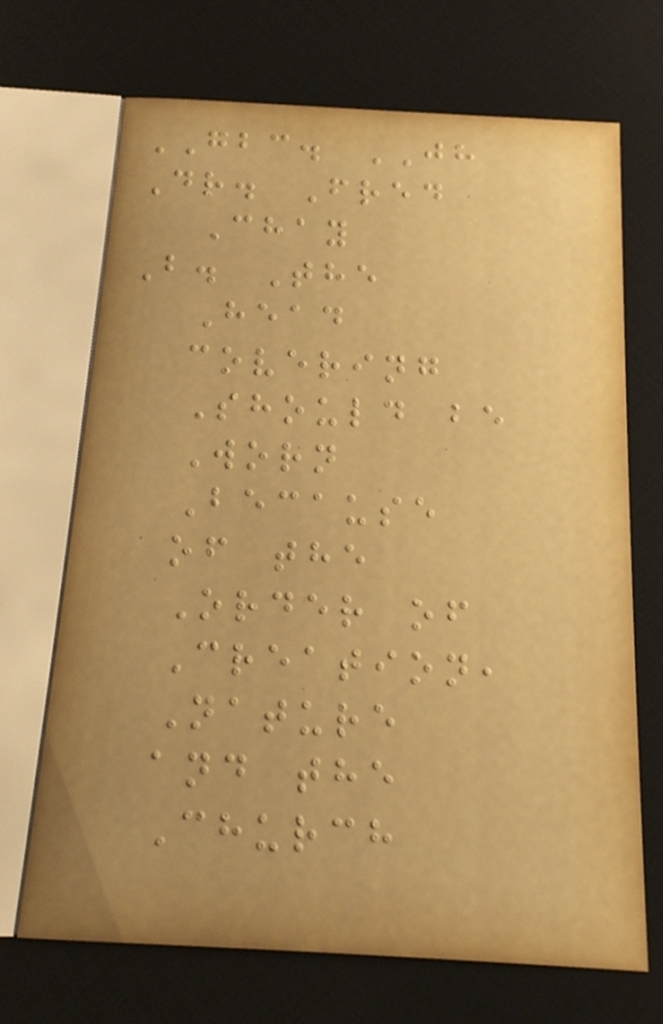GBC. JH
Dr. Fred
Chay
B. The
Head
covering
Should be
Worn
Because
of the
Order of
Creation,
Nature
and the
Church
